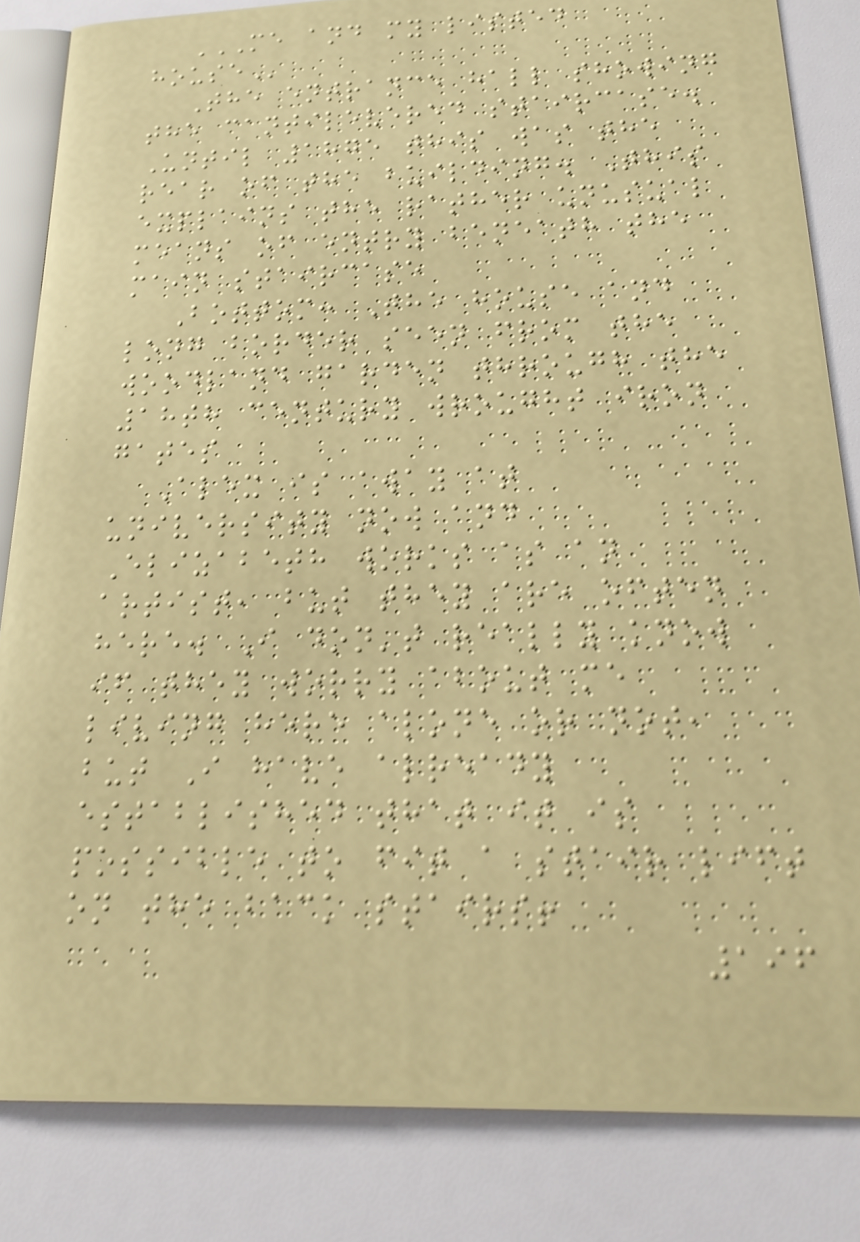ME AND MY LISTED
HOUSE
The entrance hall showing
the cantilevered staircase.
Until 1875 this was the
rear of the building. This
explains the rather unusual
means of entry beneath the
main staircase
Bottom: The house and
long border seen from the
woodland garden through the
18th century wrought iron
gates
Alex is away at
university now and
Elizabeth works as an
artist, but they are often
here. I don't really know
if they worry about me
living here alone or not,
but I have already
established that it is
possible to fit a stair lift
on the back stairs!
196
